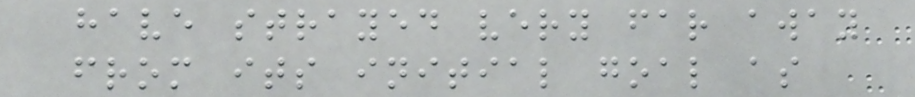have strayed very far away
from its initial goal as
